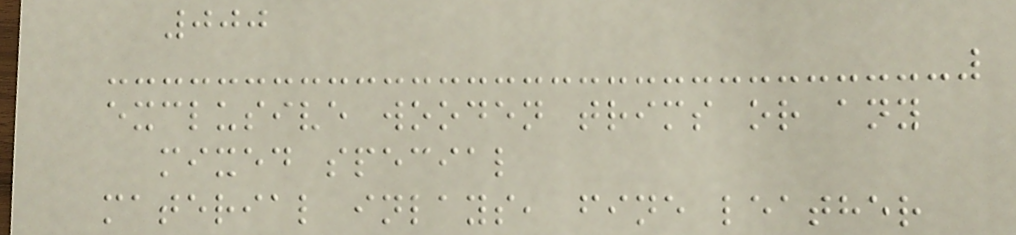000
exclusive wooden trims or any
mixed special
material inlays, fine leather
